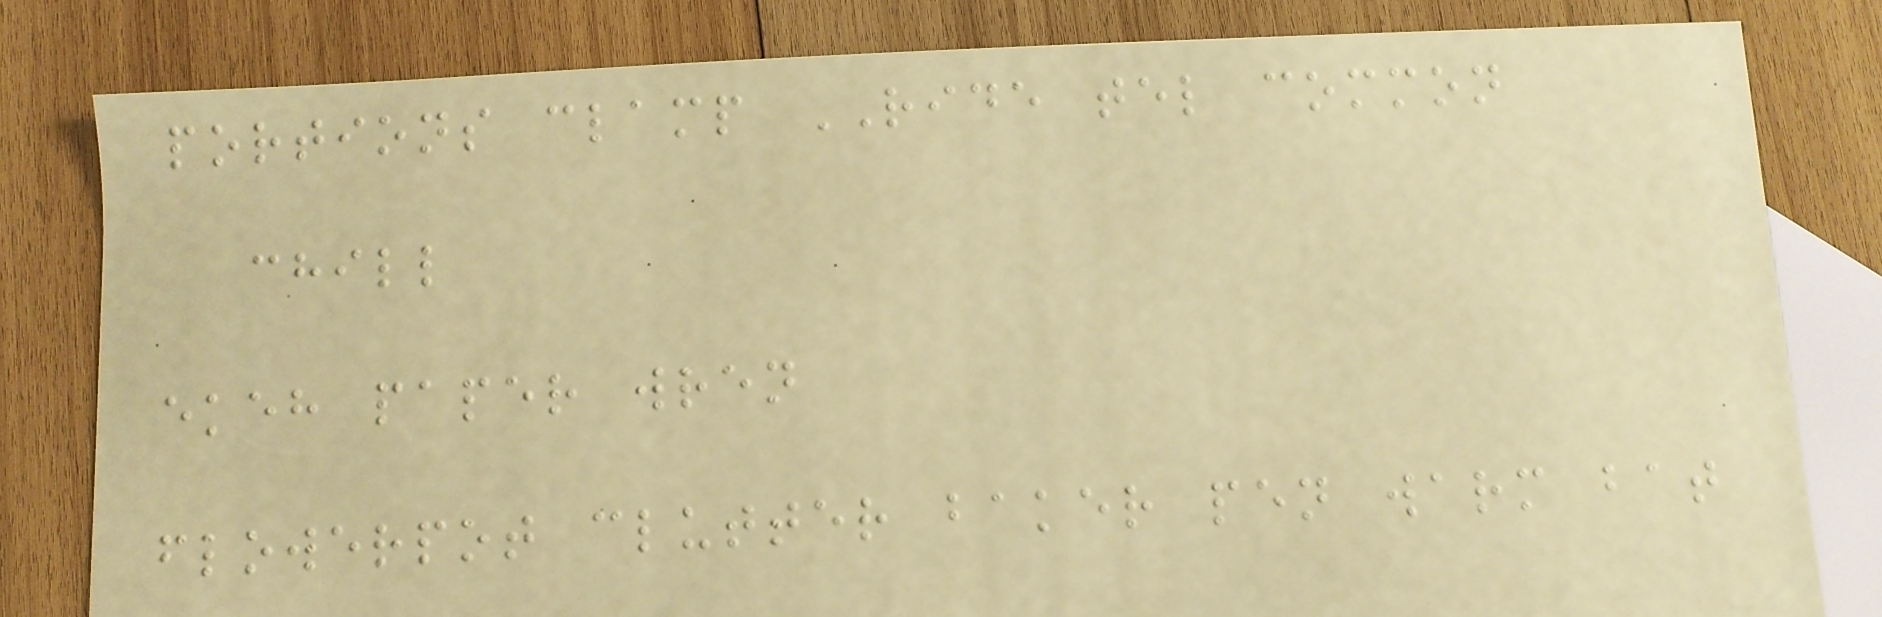portions clamp RIDE tel common
chill
ekeh paper wren
flowerpot clutter baker pen warm bat
